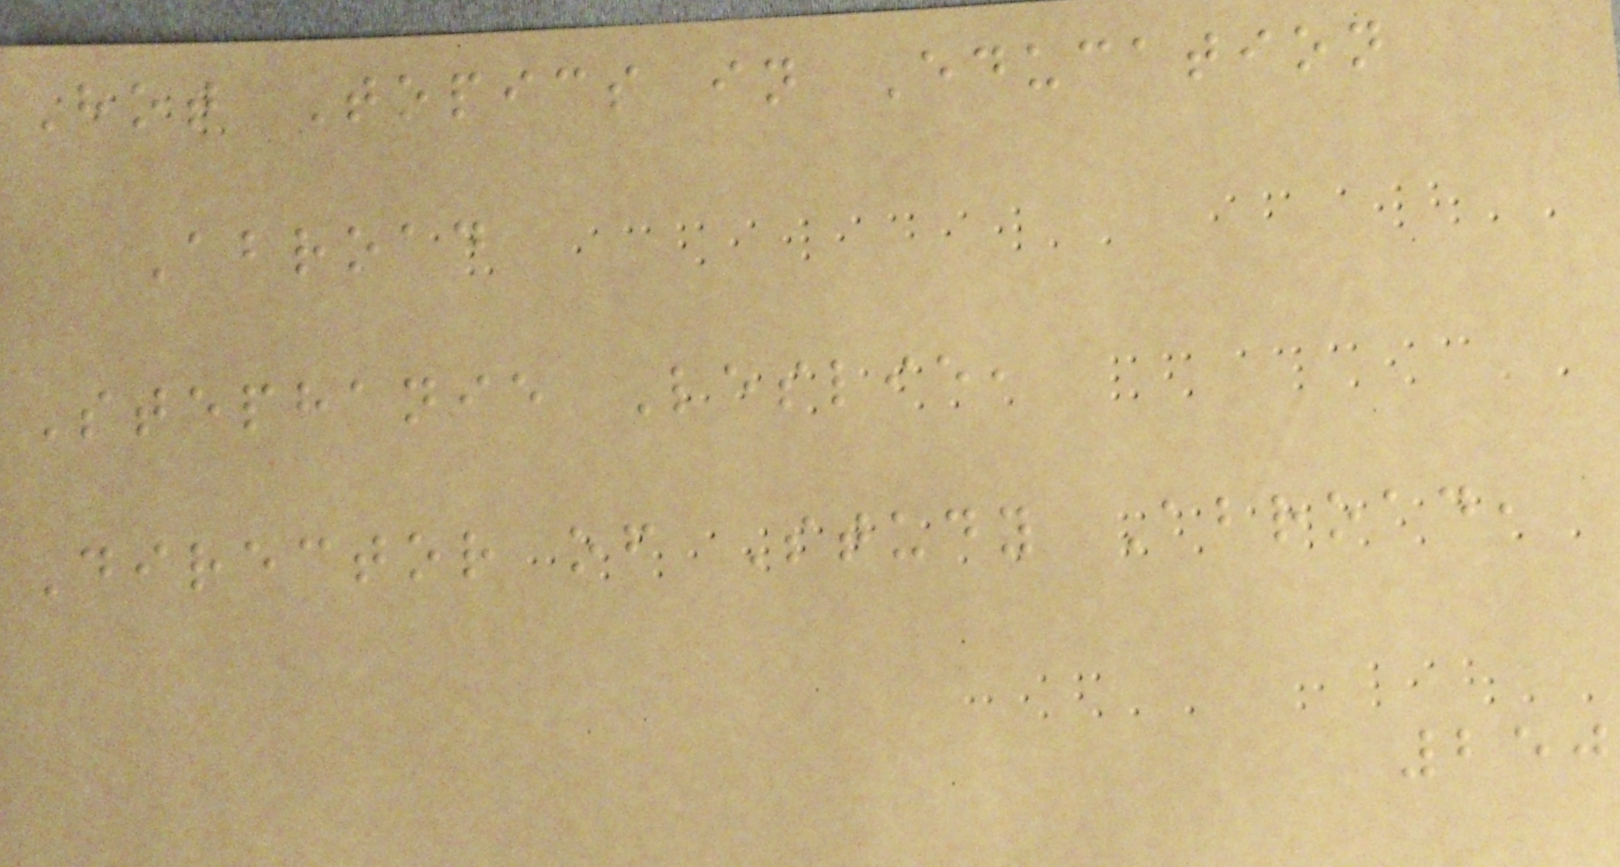Hot Topics in Education
Abroad
Stephanie Leslie,
Director of Study Abroad,
250
